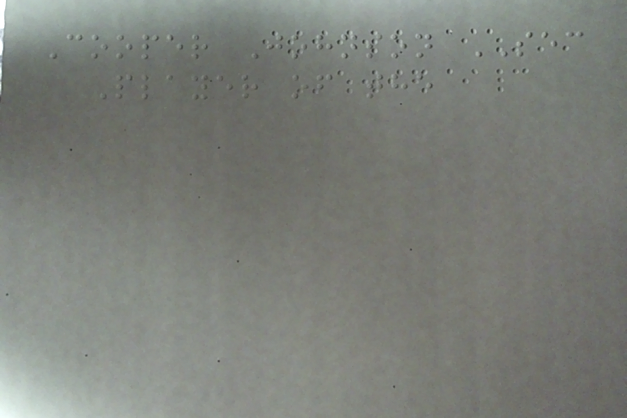Cooper Johnson SEC
Player of the
